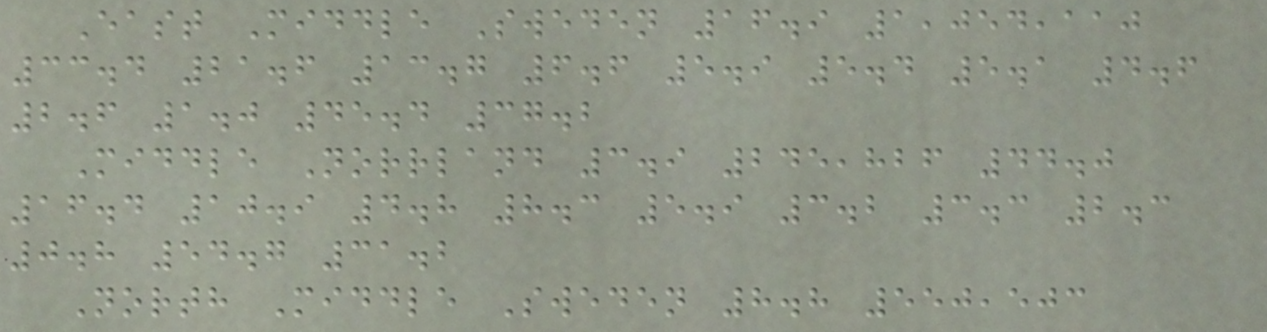East Middle Sweden 16.9 1,054,110
33.4 21.6 13.7 6.6 5.9 5.4 5.1 4.6
2.6 1.0 45.4 37.2
Middle Norrland 3.9 245,826 44.0
16.4 10.9 4.8 8.3 5.9 3.2 3.3 2.3
0.8 54.7 31.2
North Middle Sweden 8.8 550,503
